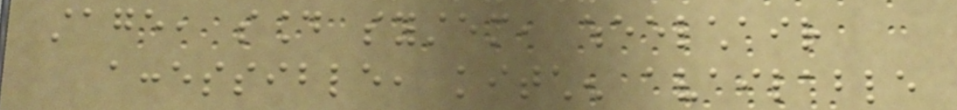stage, sound system, wheelchair
accessible, kitchen available
